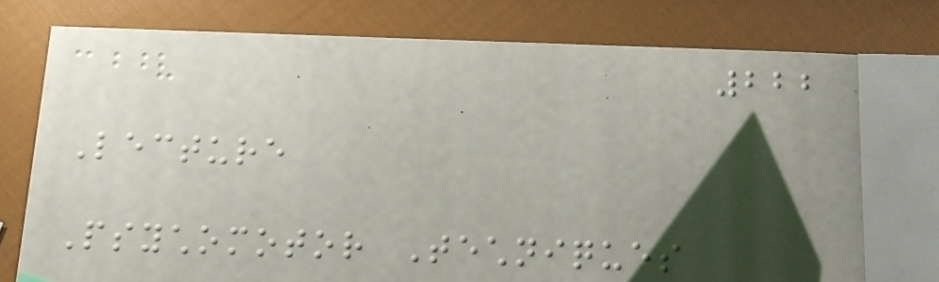222
Lecture
Psychomotor Techniques
